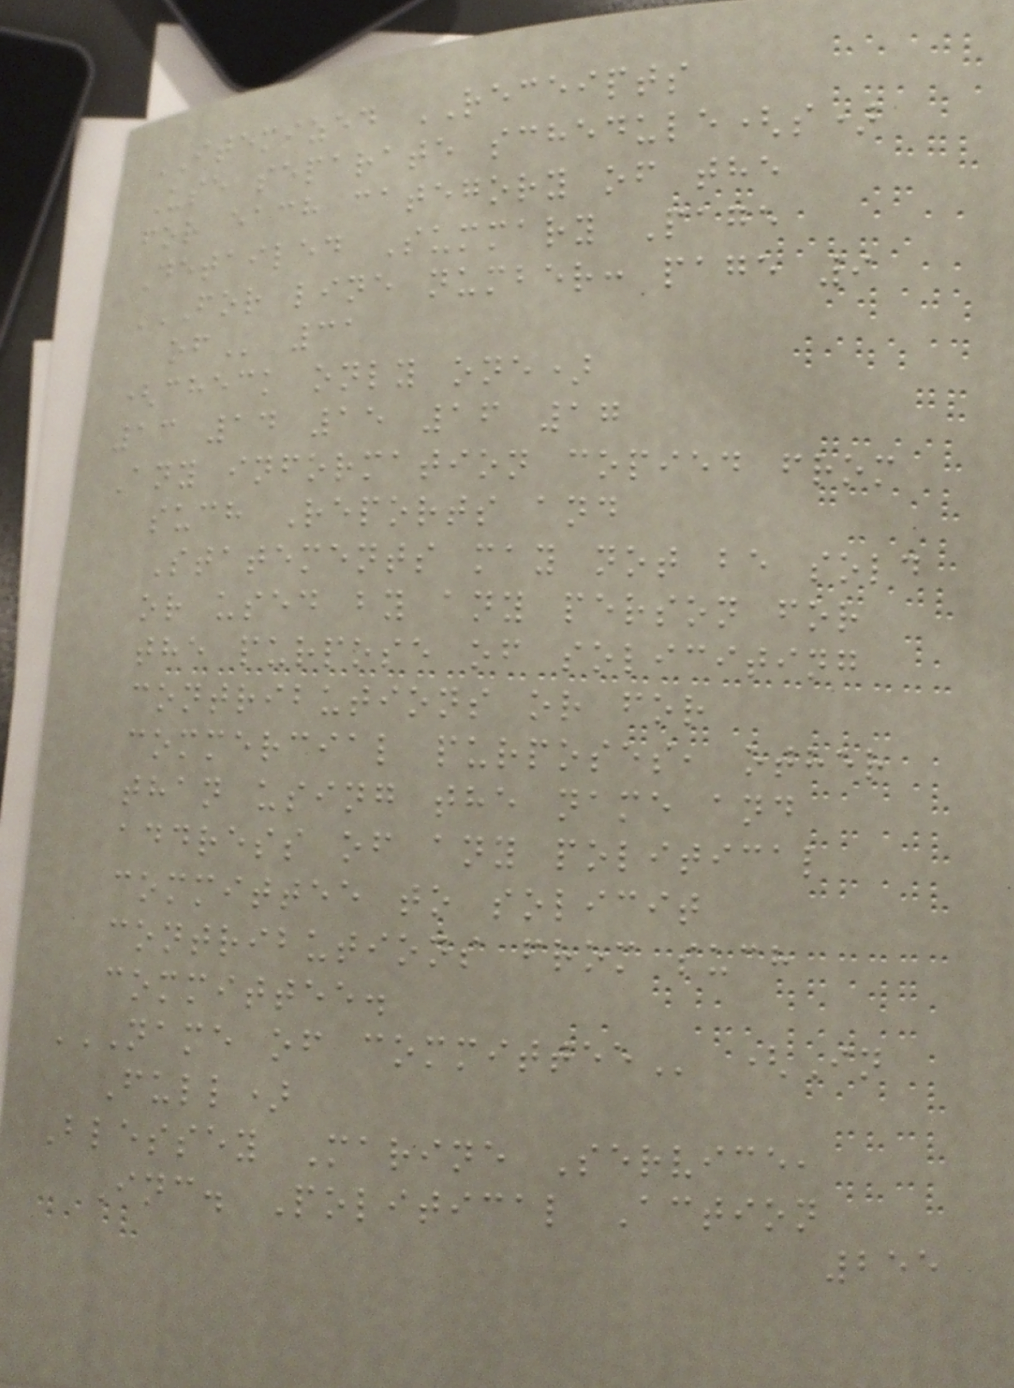ITEMIZED RECEIPTS
Use separate schedule(s)
for each category of the
Detailed Summary Page
FOR LINE NUMBER: PAGE 9
OF 31
(check only one)
13 14 15 16 17
Any information copied from
such Reports and
Statements may not be sold
or used by any person for
the purpose of soliciting
contributions or for
commercial purposes, other
than using the name and
address of any political
committee to solicit
contributions from such
committee.
NAME OF COMMITTEE (In
Full)
Blessey Marine Service,
Inc. Political Action
255
